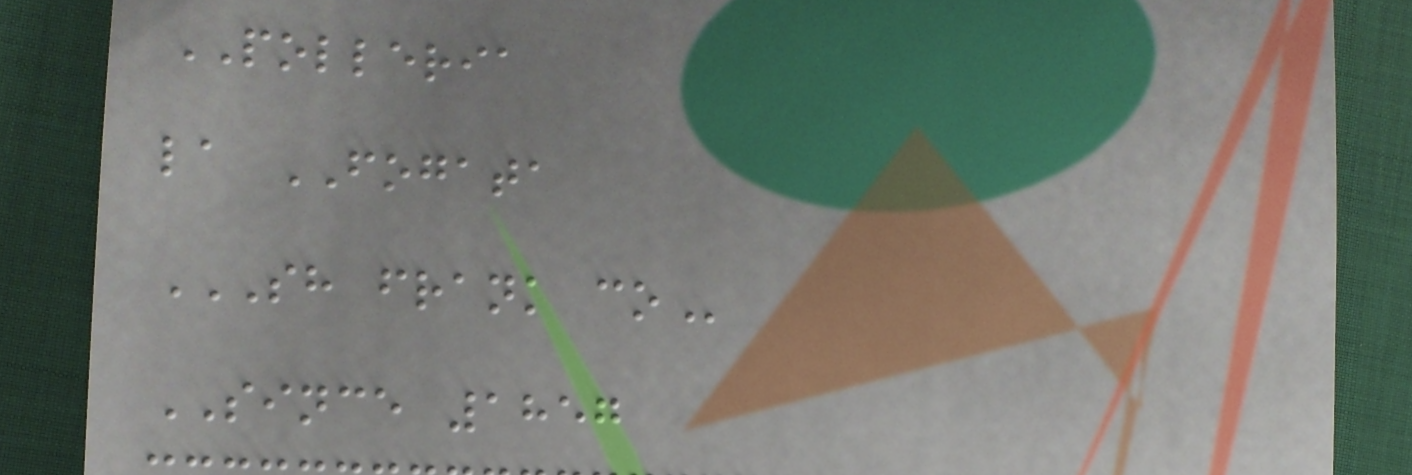POLLERIA
la FOGATA
SH FRANK CO
SINCE 1857
